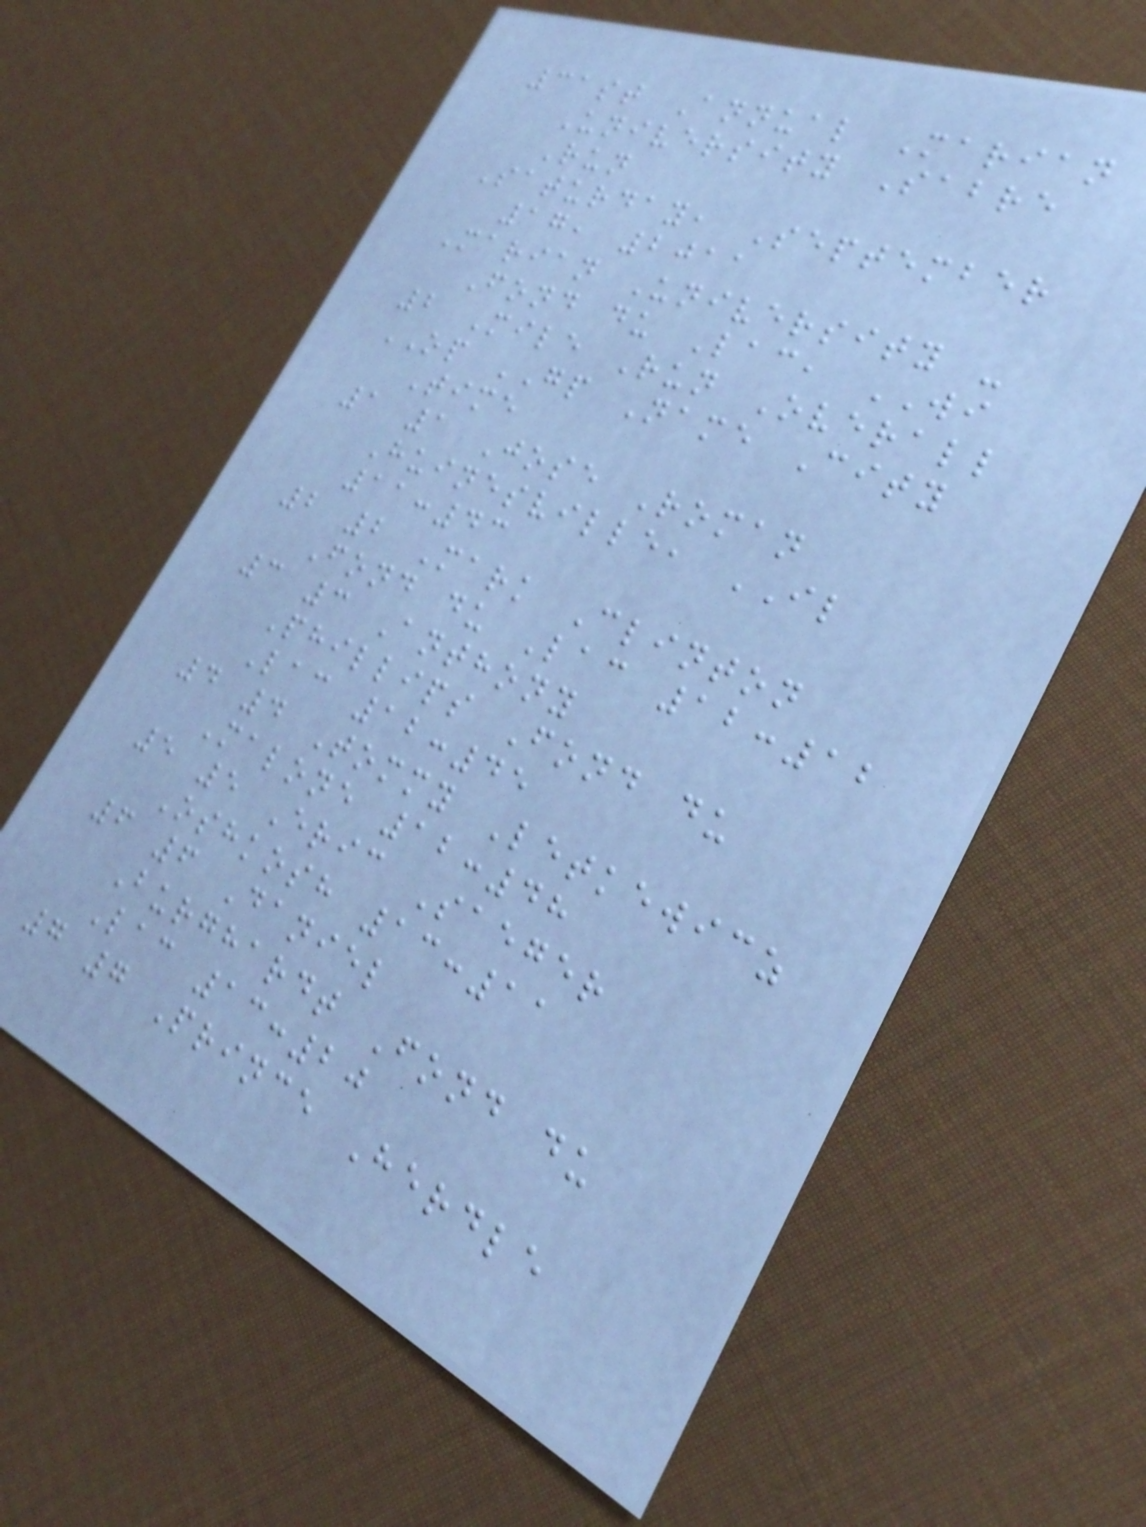31st Annual Marian
University Sabre
Run
Saturday, September
17, 2011
Marian University -
Fond du Lac, WI
2 Mile Run Overall
OP GP Name City
Time
1 1 Jose Roman
Huinesville, IL
11:43
2 2 Mark Clinton
Fond du Lac 12:12
3 3 Anthony
Phillips Fond du
Lac 12:45
4 4 Tommy Letkewicz
Malone 12:48
5 5 Eric Saeger
Oshkosh 13:11
6 6 Daniel
Burghardt Fond du
Lac 13:20
7 7 Prince Herdle
